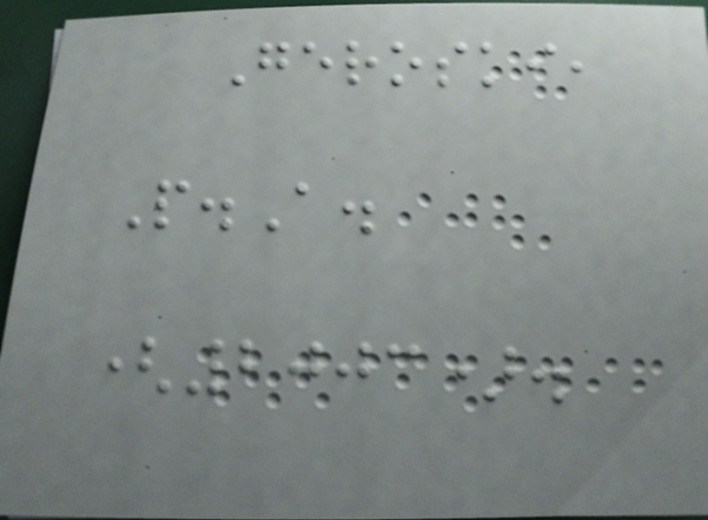Geroski,
P.A.
(2003).
